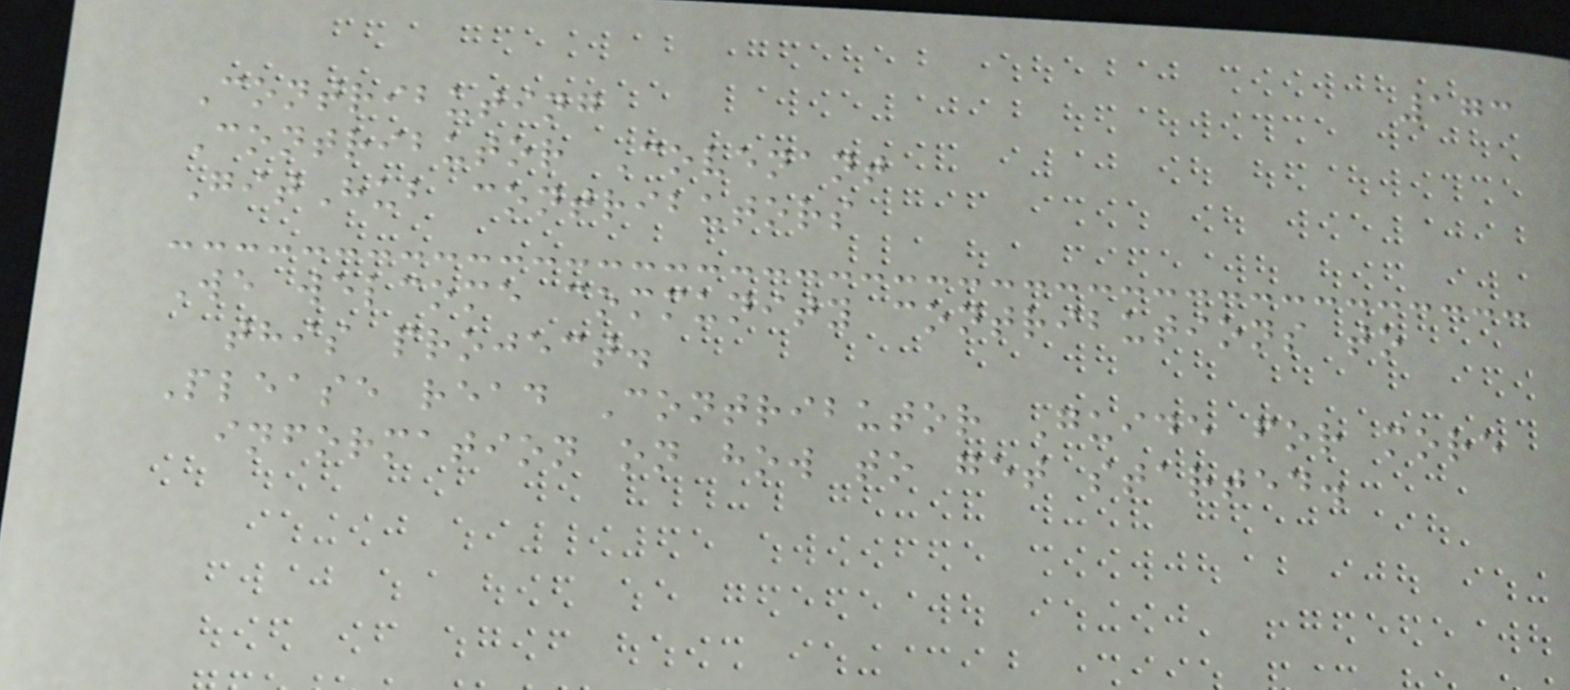173
Contributing
Contributor Covenant
GitHub contributors
We welcome community contributions to
this project.
Please read Contributor Guide for more
information on how to get started.
